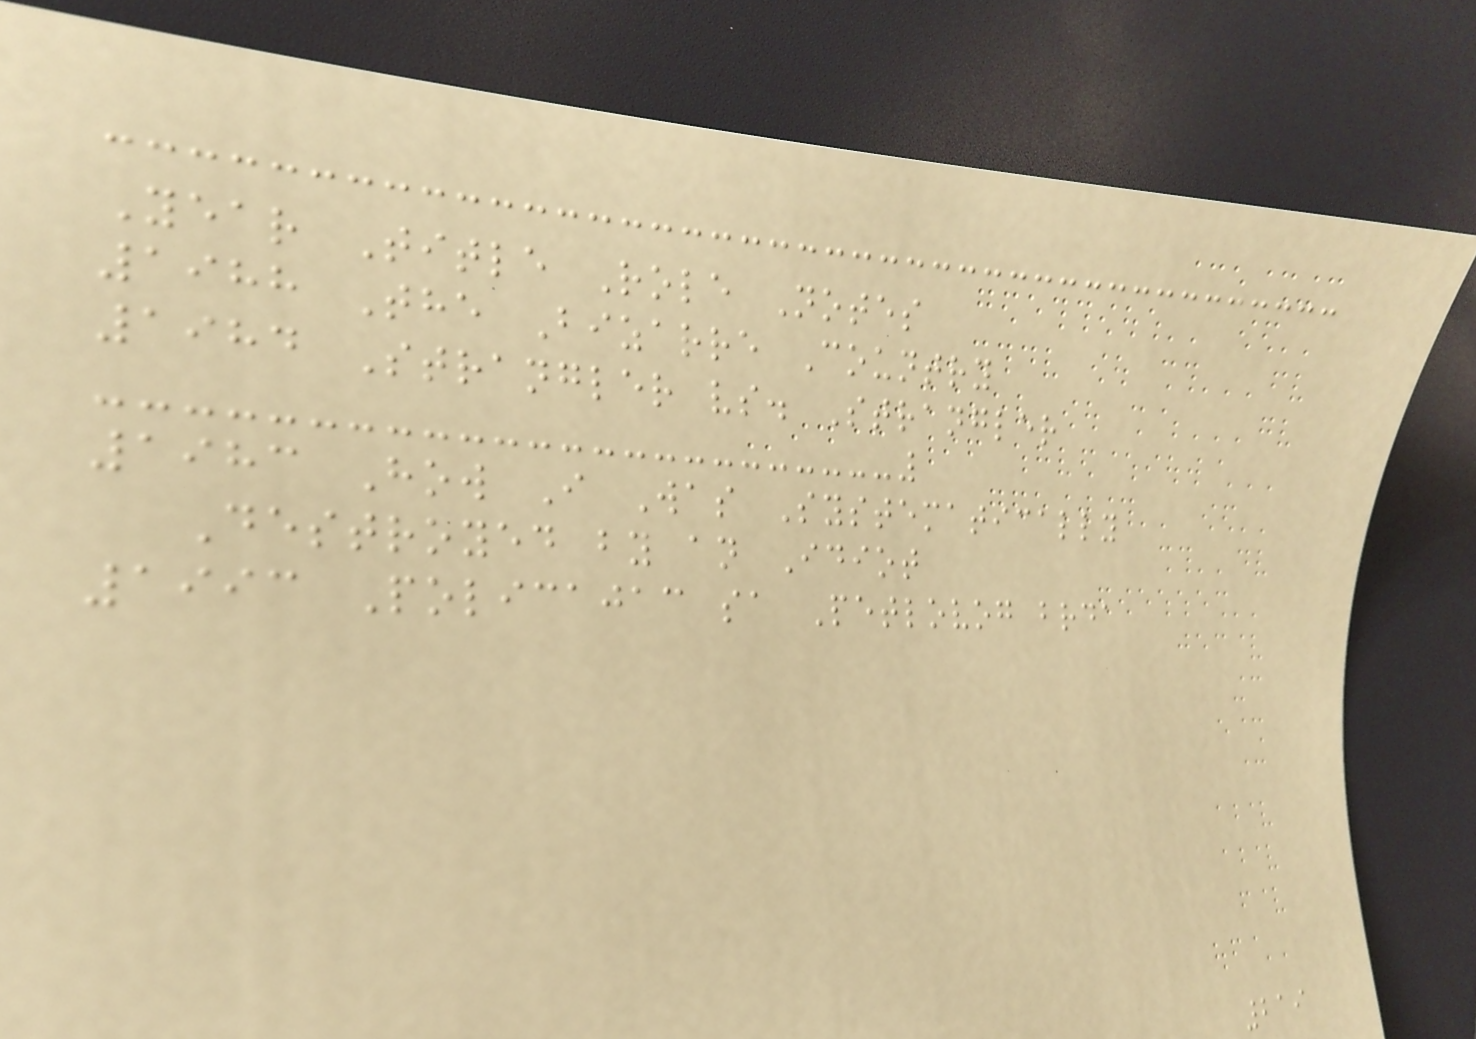Year Title Role Notes
1988 The Bizarre Country
1984 Strangler vs. Strangler
1983 How I Was Systematically
Destroyed by an Idiot
1993 Policajac sa Petlovog brda
219
